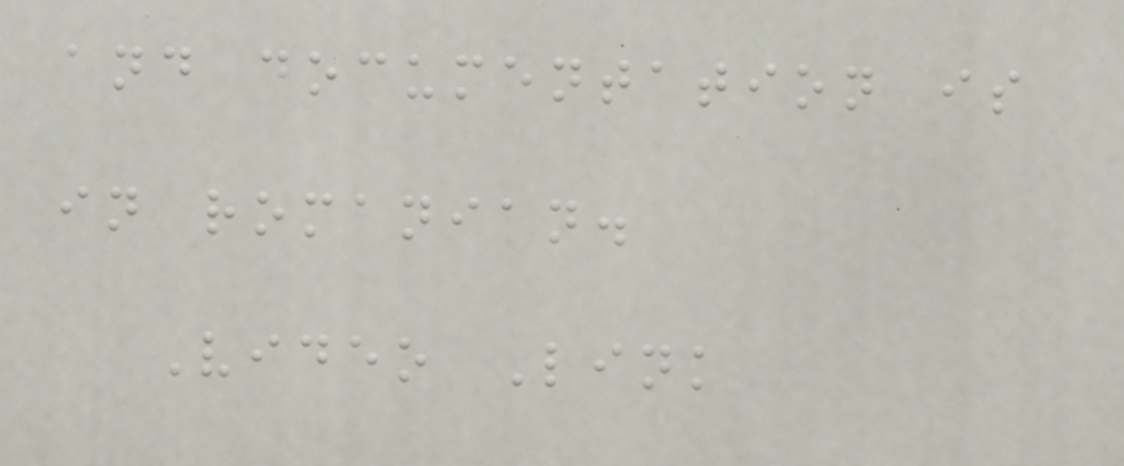and documentation is
in romanian.
Video Link
